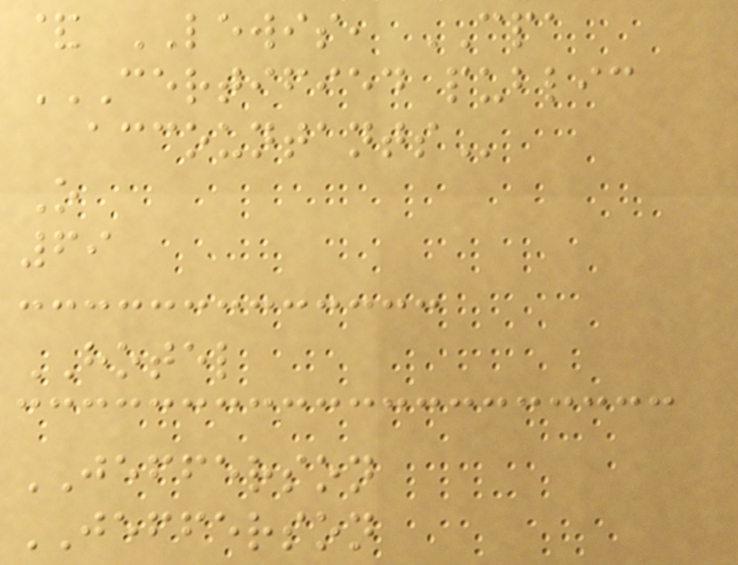& LEWIS, CPA
CERTIFIED PUBLIC
ACCOUNTANTS
O
69
HOTEL
JEFFERSON
JEFFERSON
